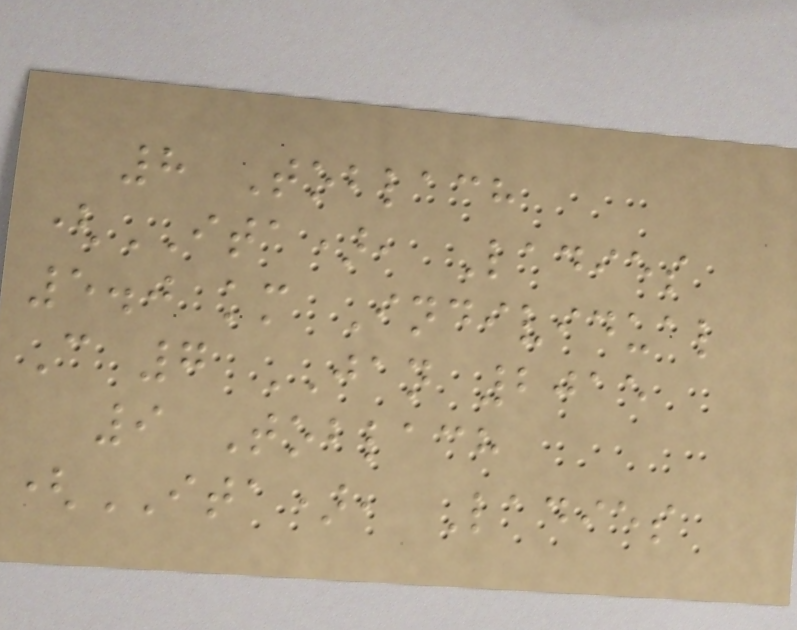8 Toblach
(ITA), Ladies
5.0 km Individual
C 7 JAN 2015
9 Toblach
(ITA), Ladies
